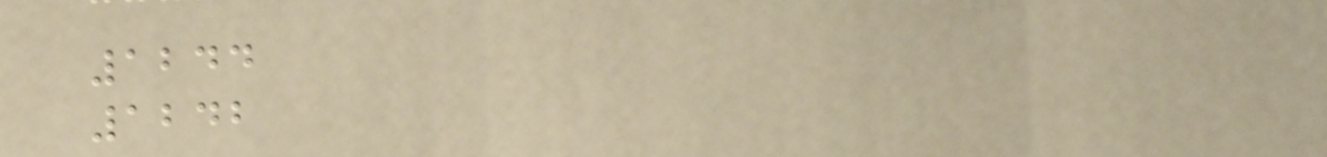1244
1242
